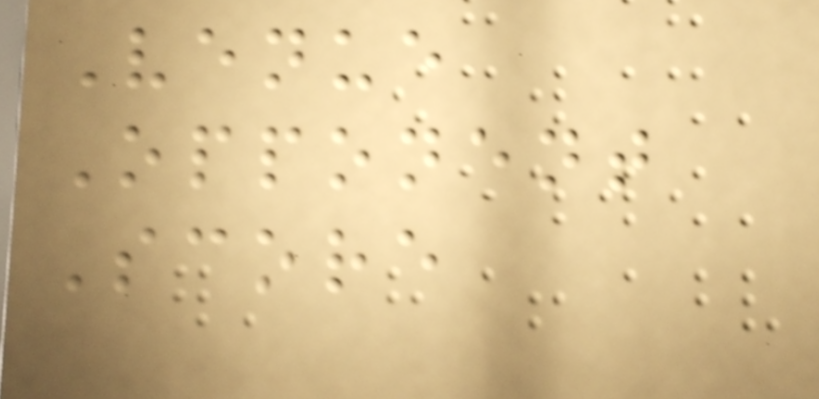Venue
Opponent
Score
